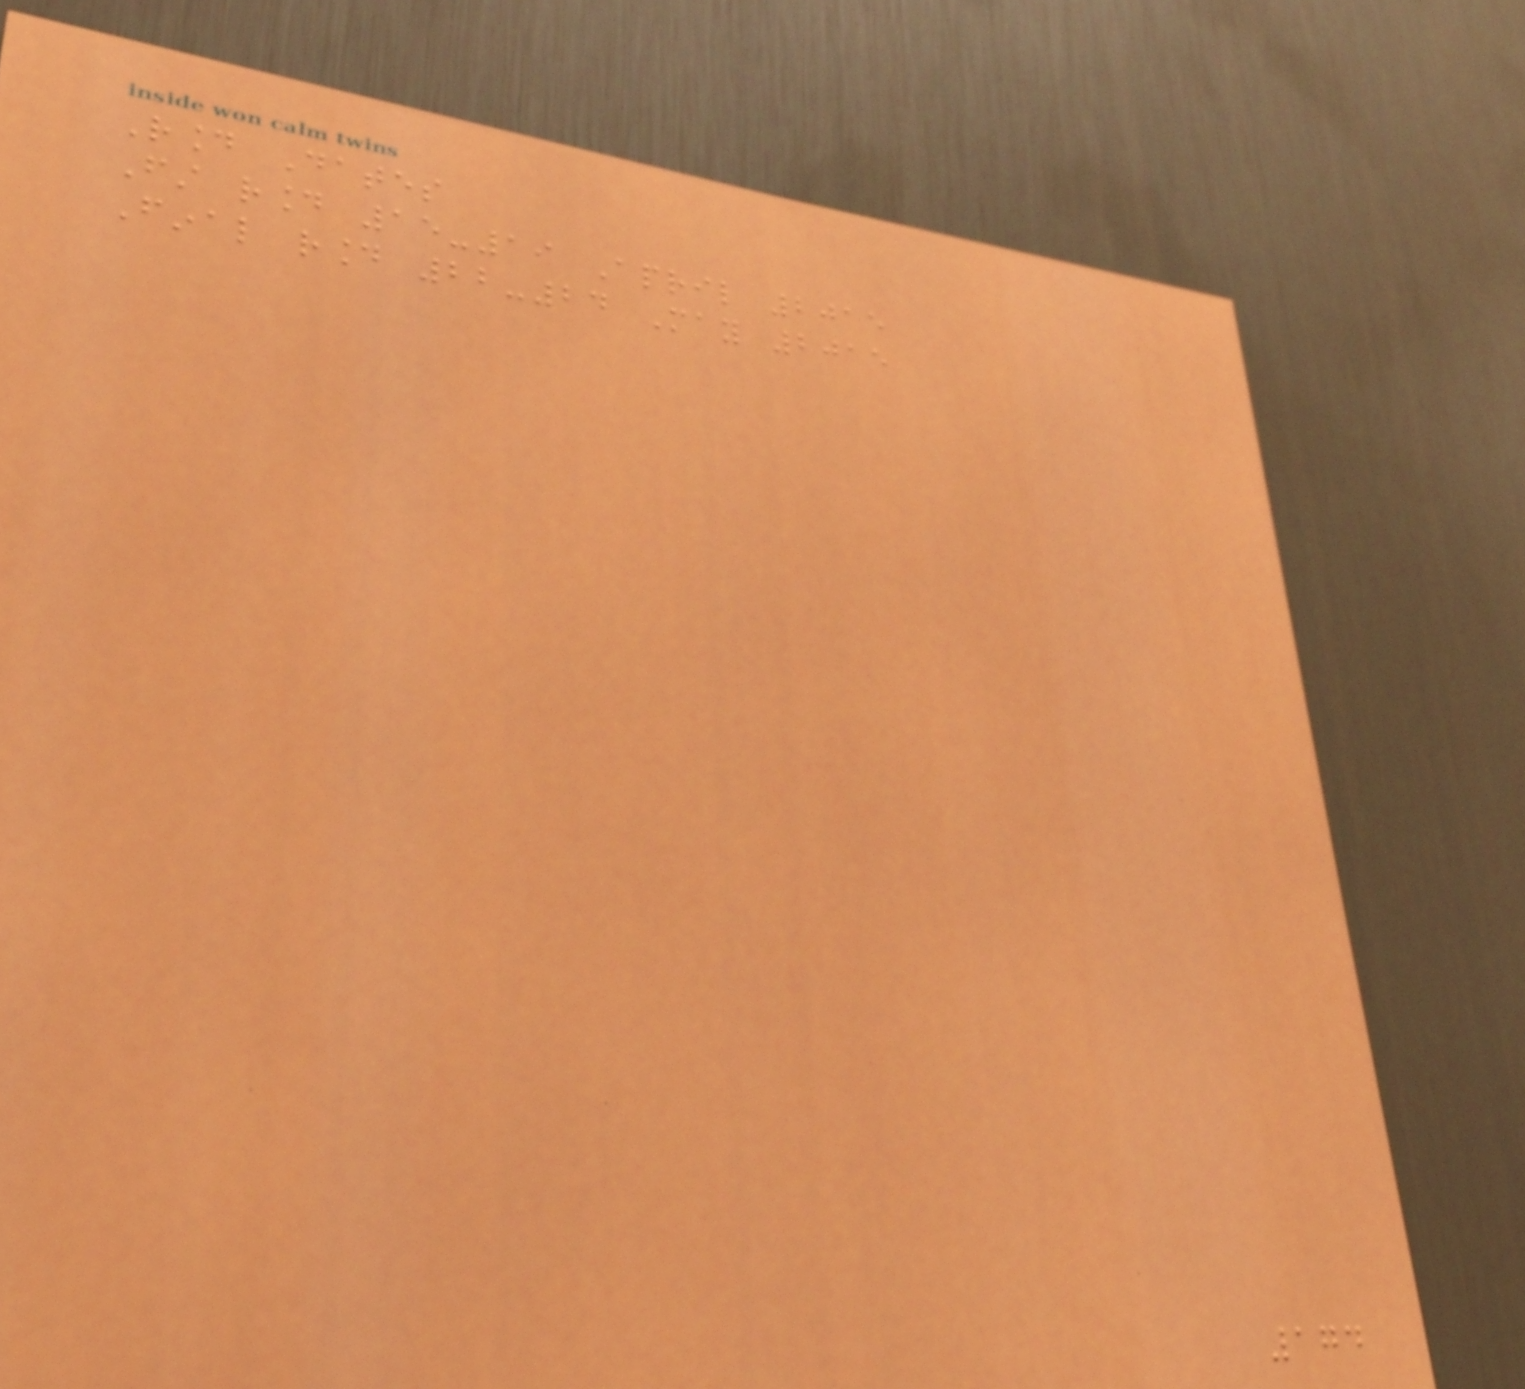Round Dates
First round 15-19 April 2015
Final round 22-24 May 2015
174
